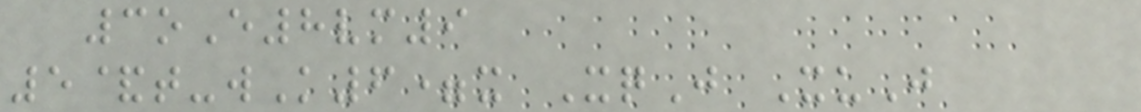3oE8vm9
5&t-wK6=x XqJ XuJ
